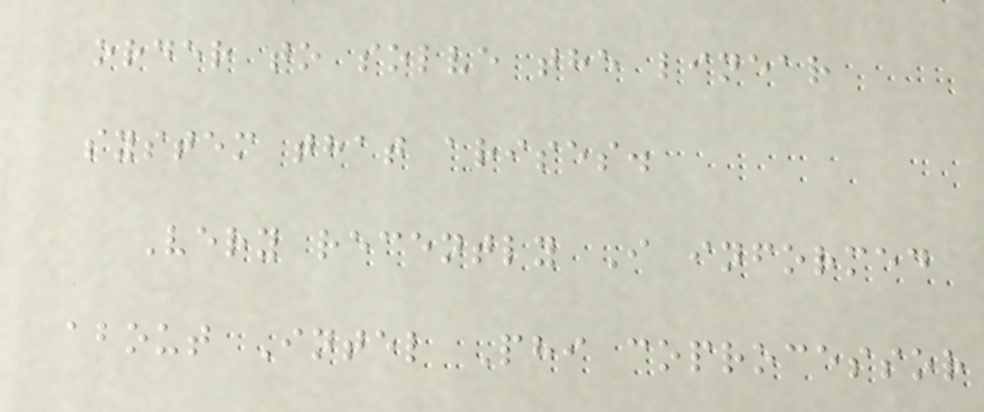order to solve the linear
system that arises.
Very recently I informed
about Intel Phi coprocessor
